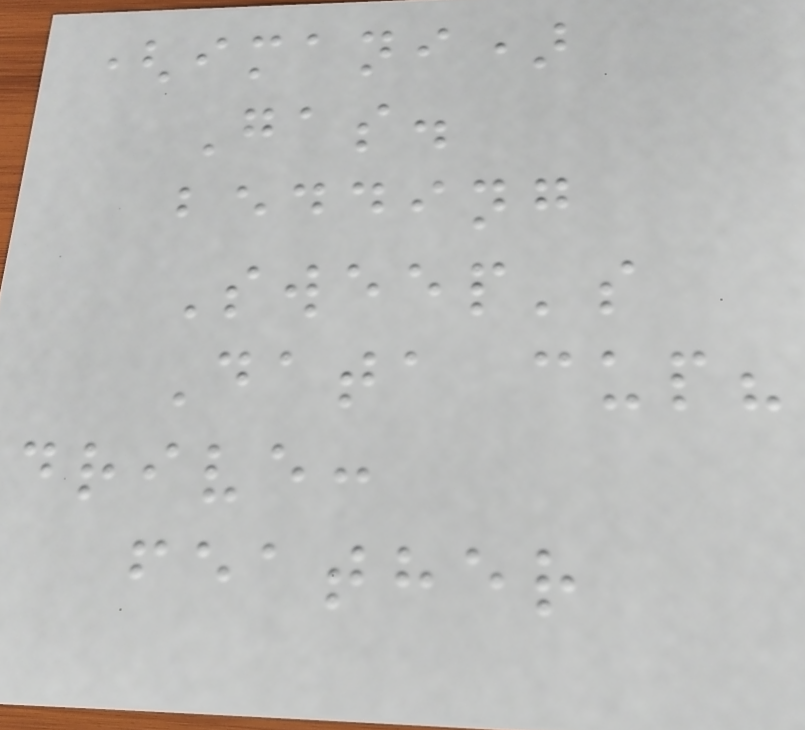(imani)
Gas.
bedding
Sweep's
Data cup?
drive:
feather
